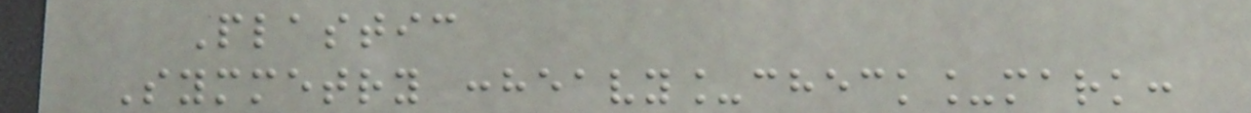Plastic
Symmetry :heavy_check_mark:
